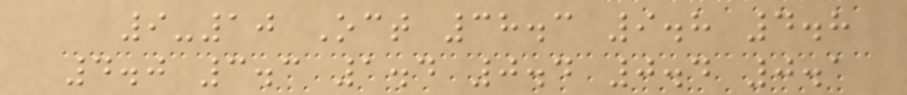9-10 Oct 38.3 9.8 4.8
4.0 3.3 1.4 0.4 0.4 0.1
